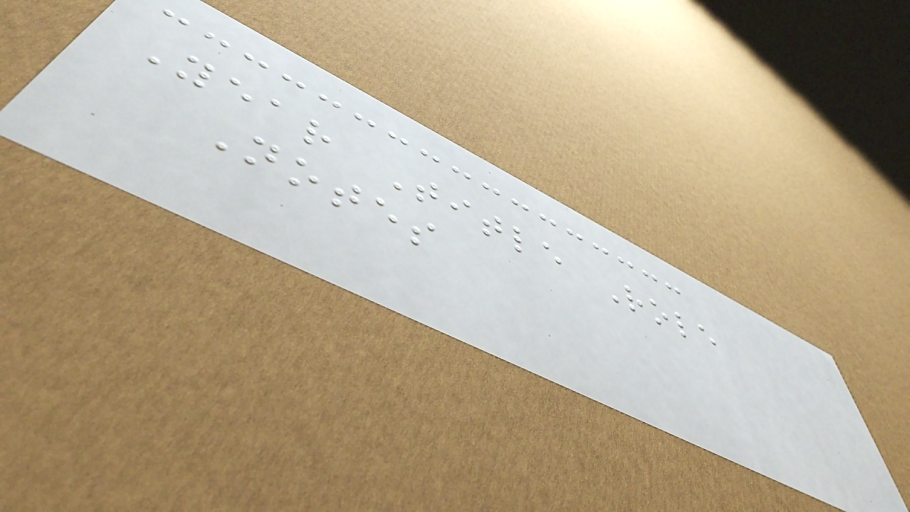Year Title Role
Notes
